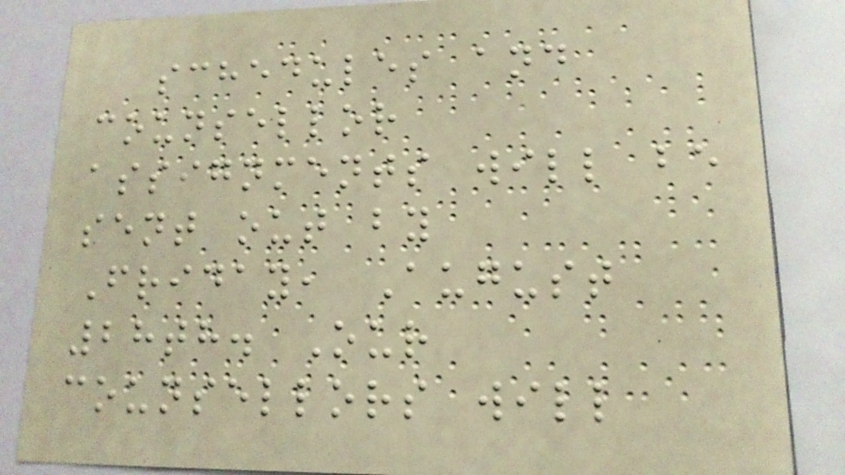schedules and
counsellor
assignments will be
sent out by
Friday, August
28th. Our
counsellors will
